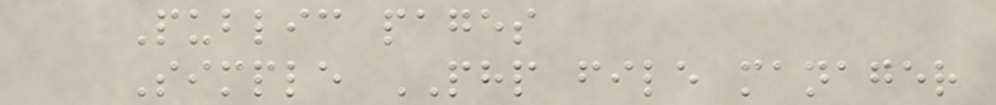Public pages
Simple PHP file manager
